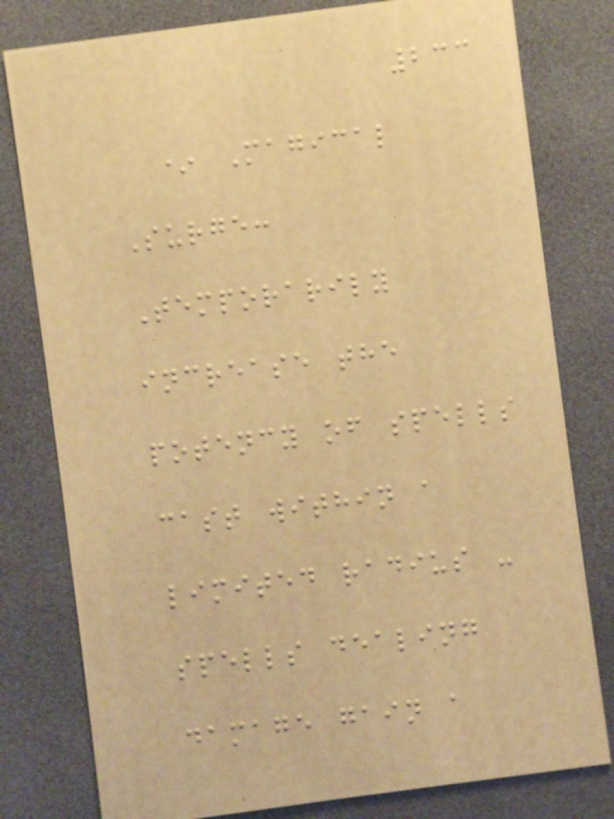233
* Magical
Surge:
Temporarily
increase the
potency of spells
cast within a
limited radius -
spells dealing
damage gain a
